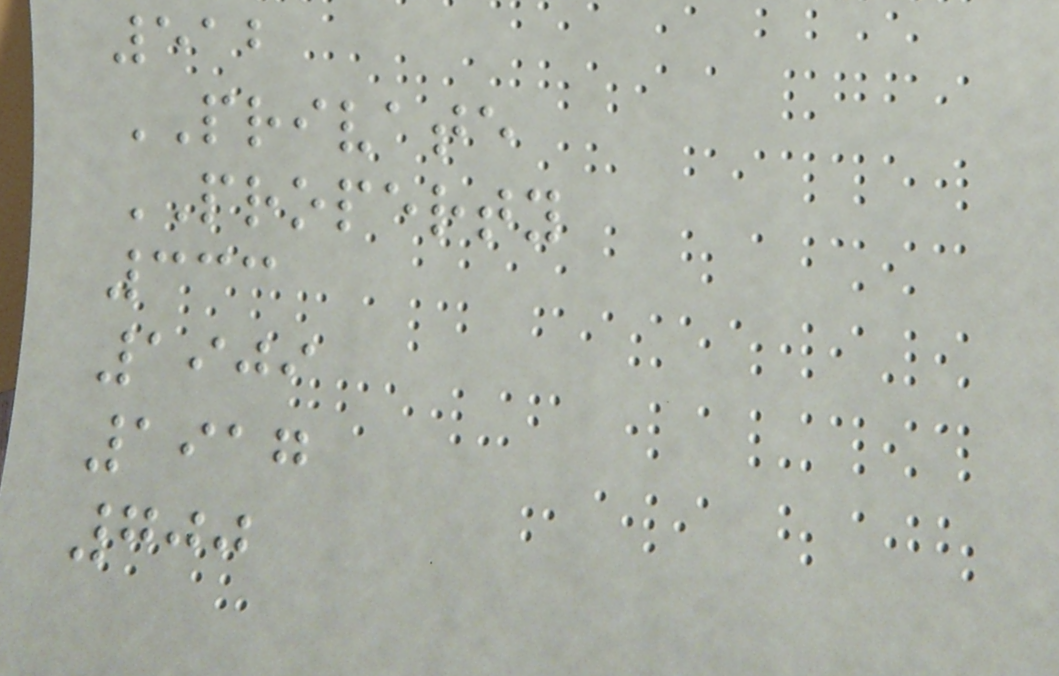512
PRIVATE
PROPERTY
333
1909
1917
700
